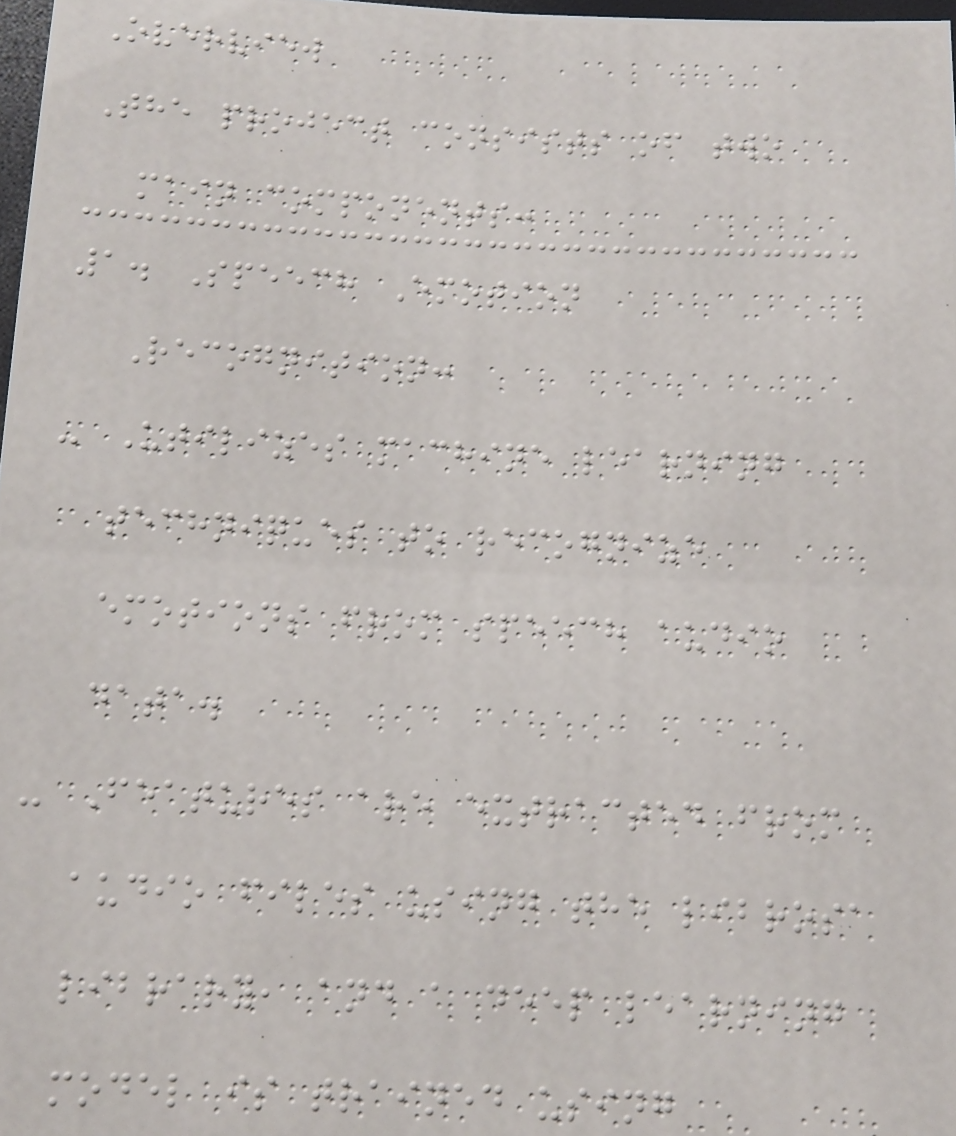Overview
The project consists of two
main components:
1. Speech Emotion
Recognition:
- Utilizes machine learning
techniques to recognize
emotions from speech audio
data.
- Features are extracted from
audio files using the librosa
library, and a deep learning
model is trained using
